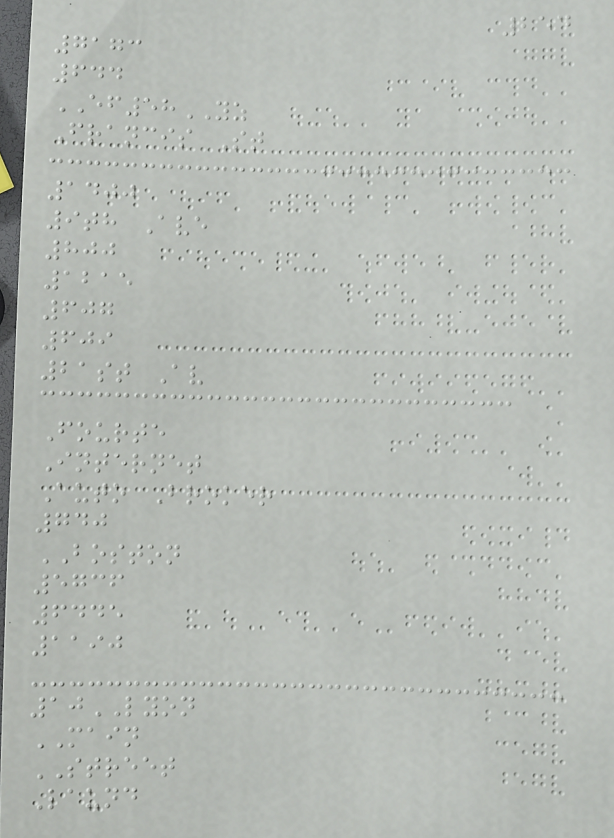254
7173
644
EF58YZ
Francis St
1400
9th Ave
800
1215
607
609
21st Av
Fourte
Internet
Auto Broker
740
BOSTON
5736
6445
1190
10LYON
MAIN
STREET
Laund
